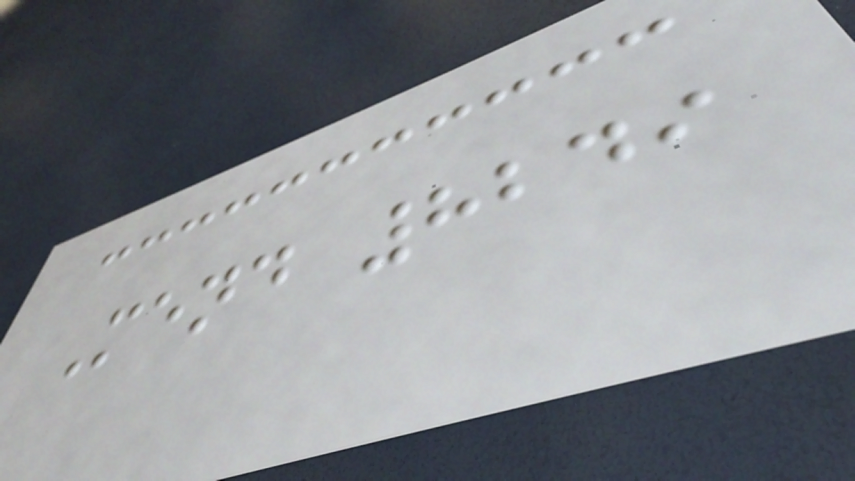Mend 8249
